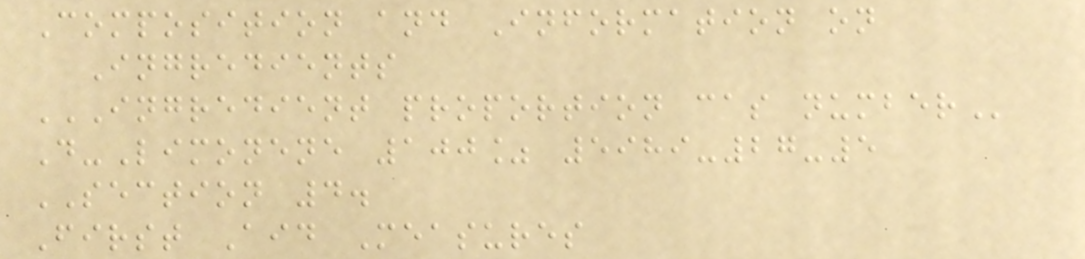Composition and Information on
Ingredients
INGREDIENT PROPORTION CAS NUMBER
D-Limonene 100% 5989-27-5
SECTION 4.
First Aid Measures
